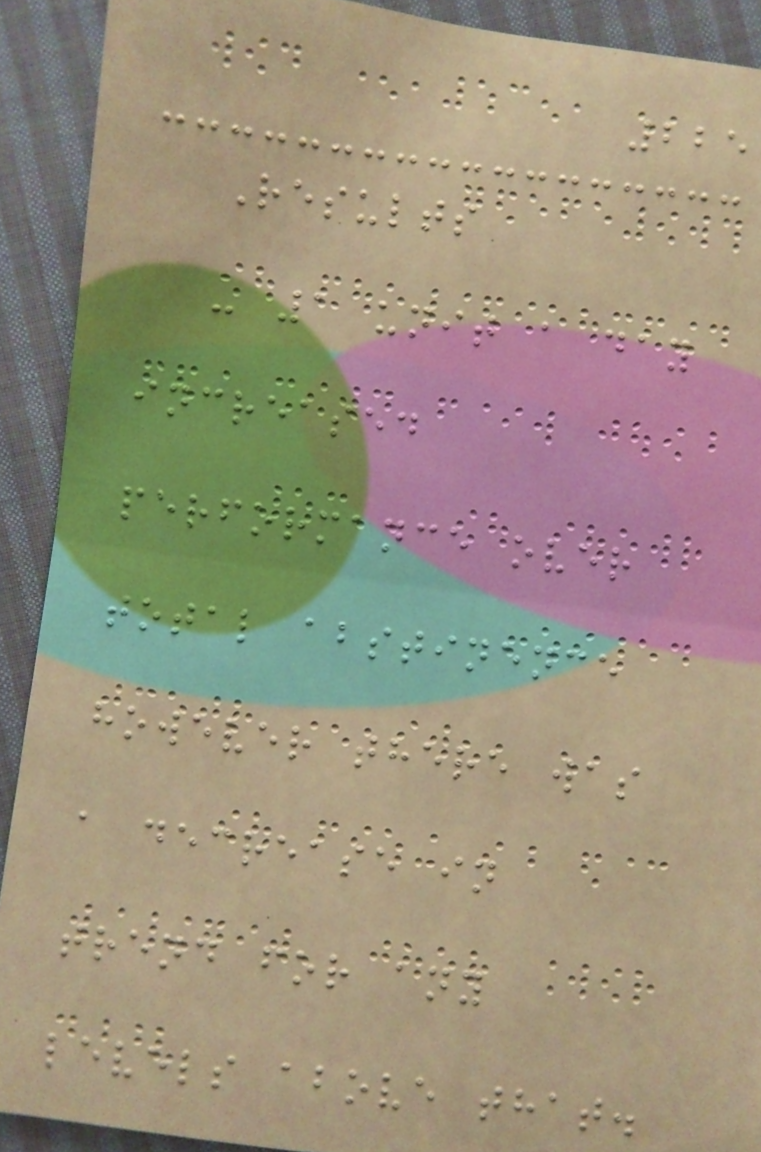225
Results
- 1 unit a day
increased
performance over
total abstinence
however there was
a decrease in
trend for any
levels above that.
